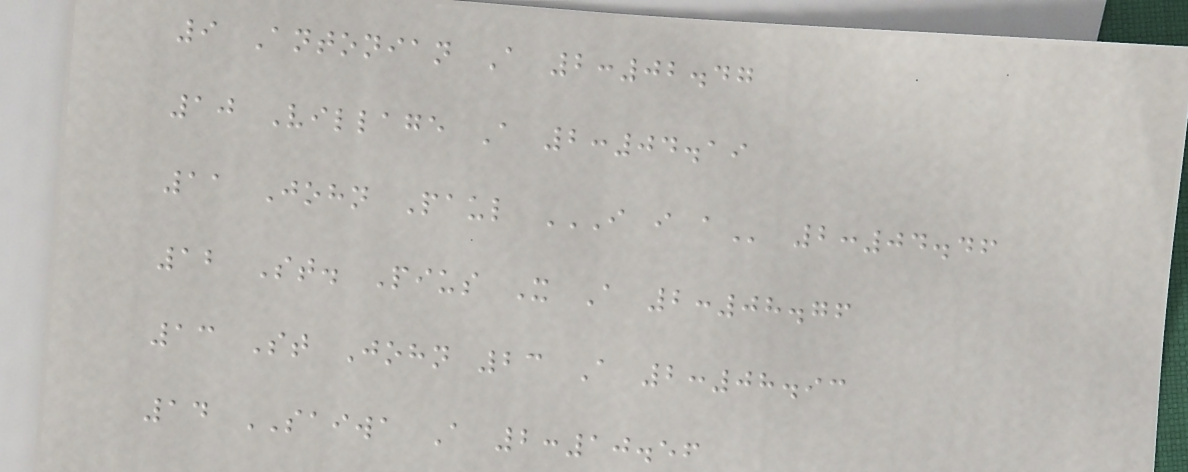9 Antonian A 2:02.47
10 Village A 2:04.19
11 John Paul I I A 2:04.46
12 St. Pius X A 2:08.76
13 St John 23 A 2:08.93
14 SAIWA A 2:10.56
